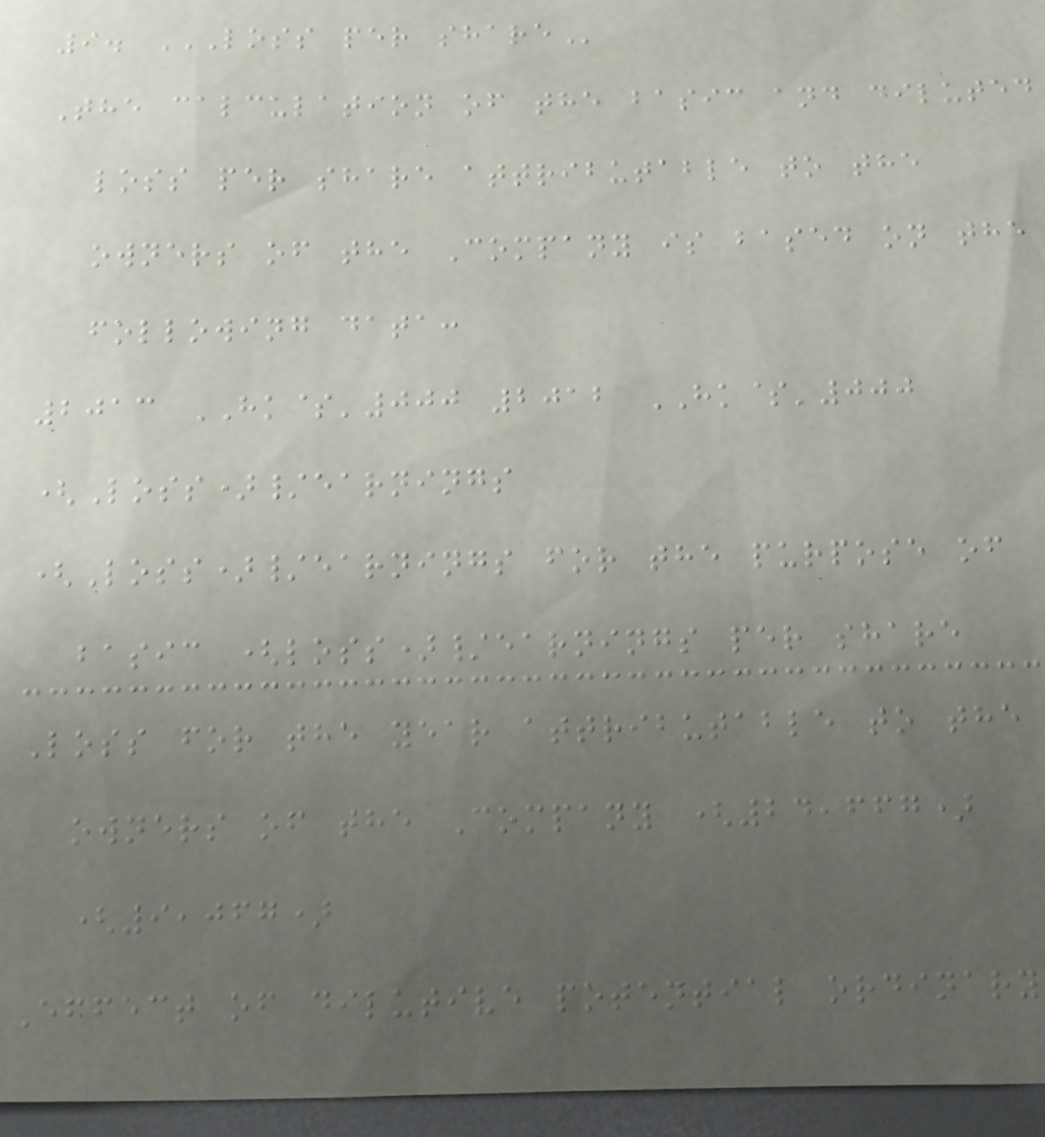9. LOSS PER SHARE
The calculation of the basic and diluted
loss per share attributable to the
owners of the Company is based on the
following data:
2013 HK$'000 2012 HK$'000
(Loss)/earnings
(Loss)/earnings for the purpose of
basic (loss)/earnings per share
Loss for the year attributable to the
owners of the Company (24,667)
(9,067)
Effect of dilutive potential ordinary
